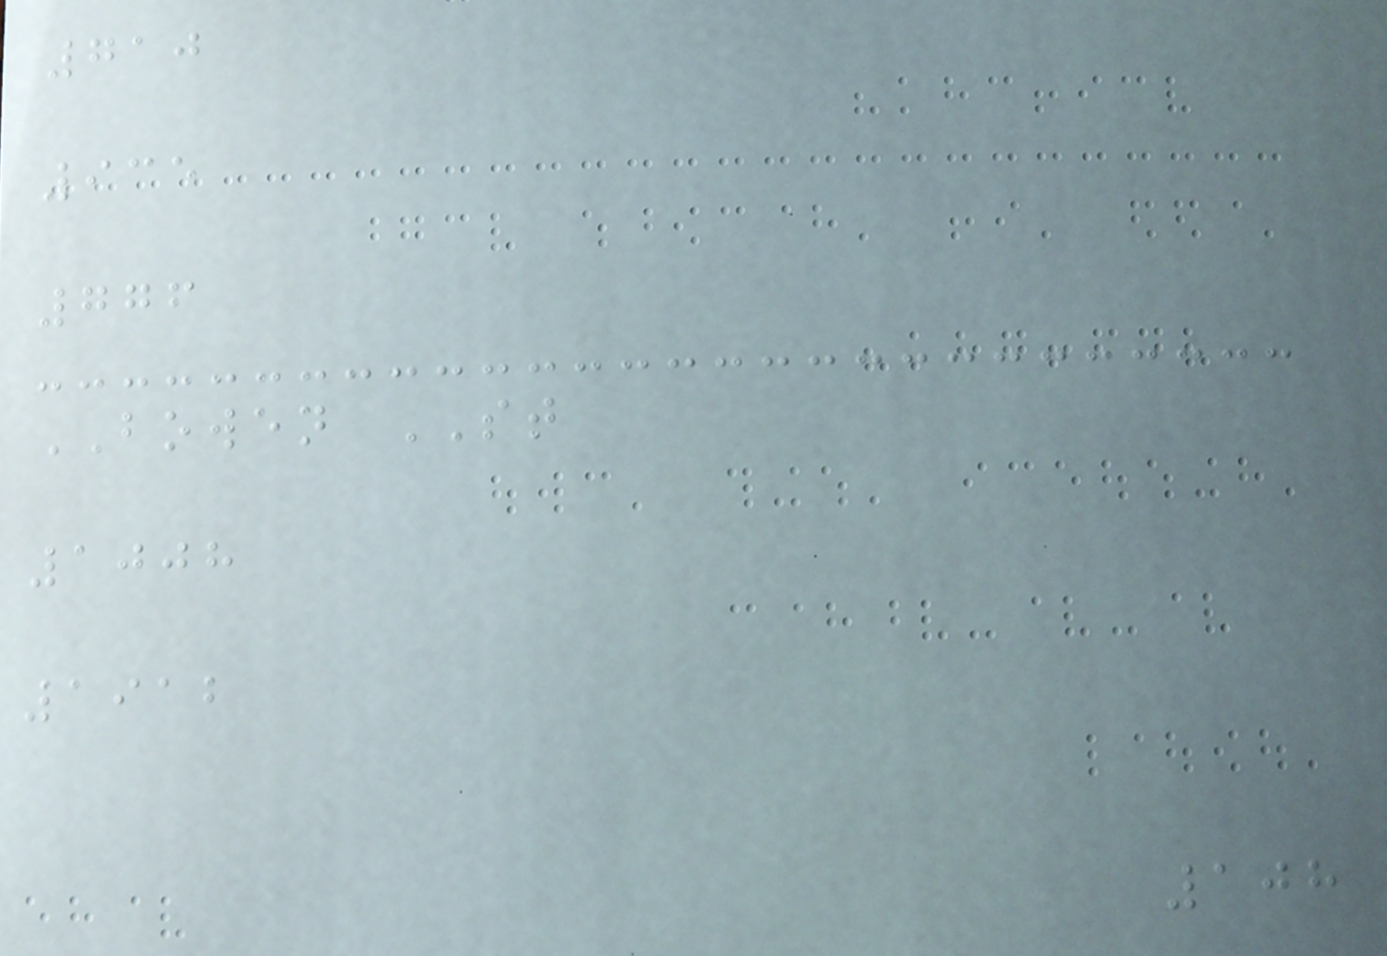710
935
776
BOWEN ST
1008
1912
108
